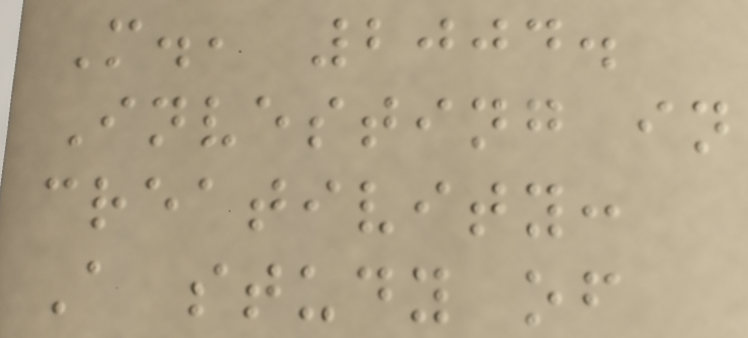M., 2004.
Investing in
creativity:
A study of
